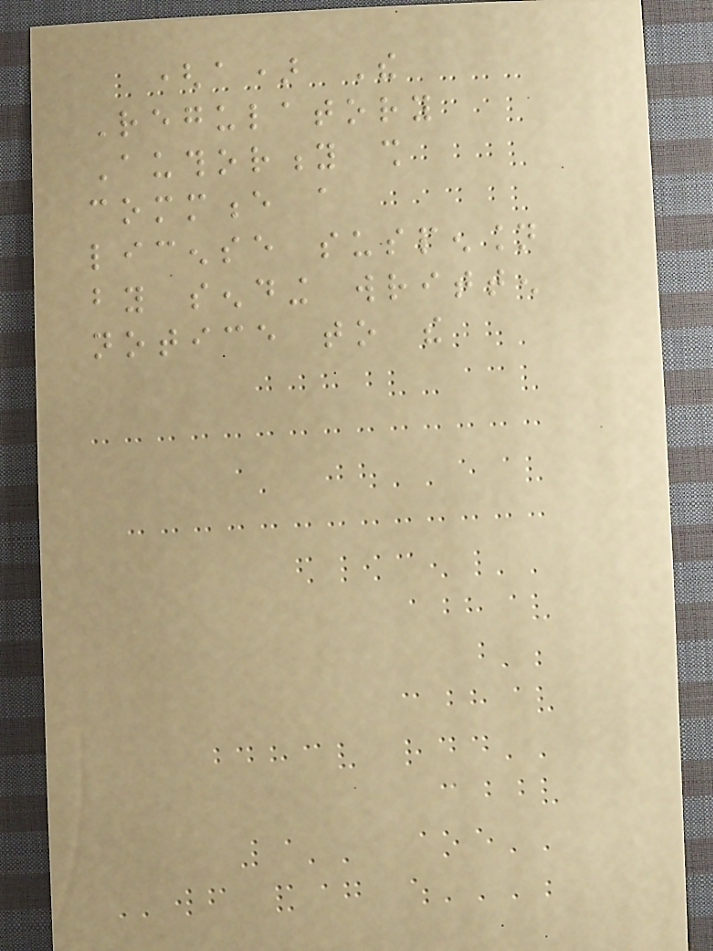(a) The
Regulatory
Authority shall
commence a
license suspension
by sending written
notice to the
